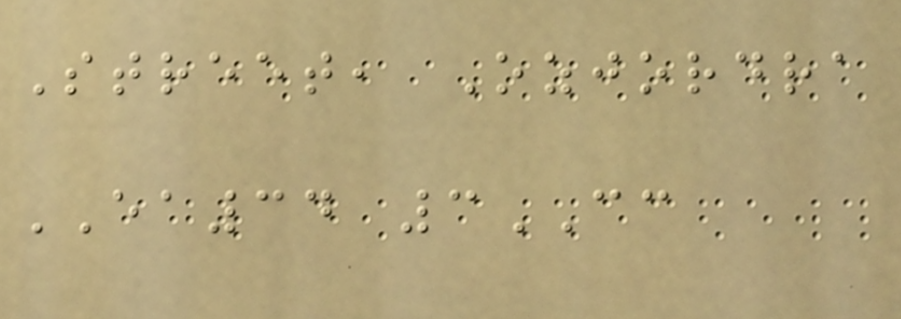Street, Ozjordra
EA34 3CC
